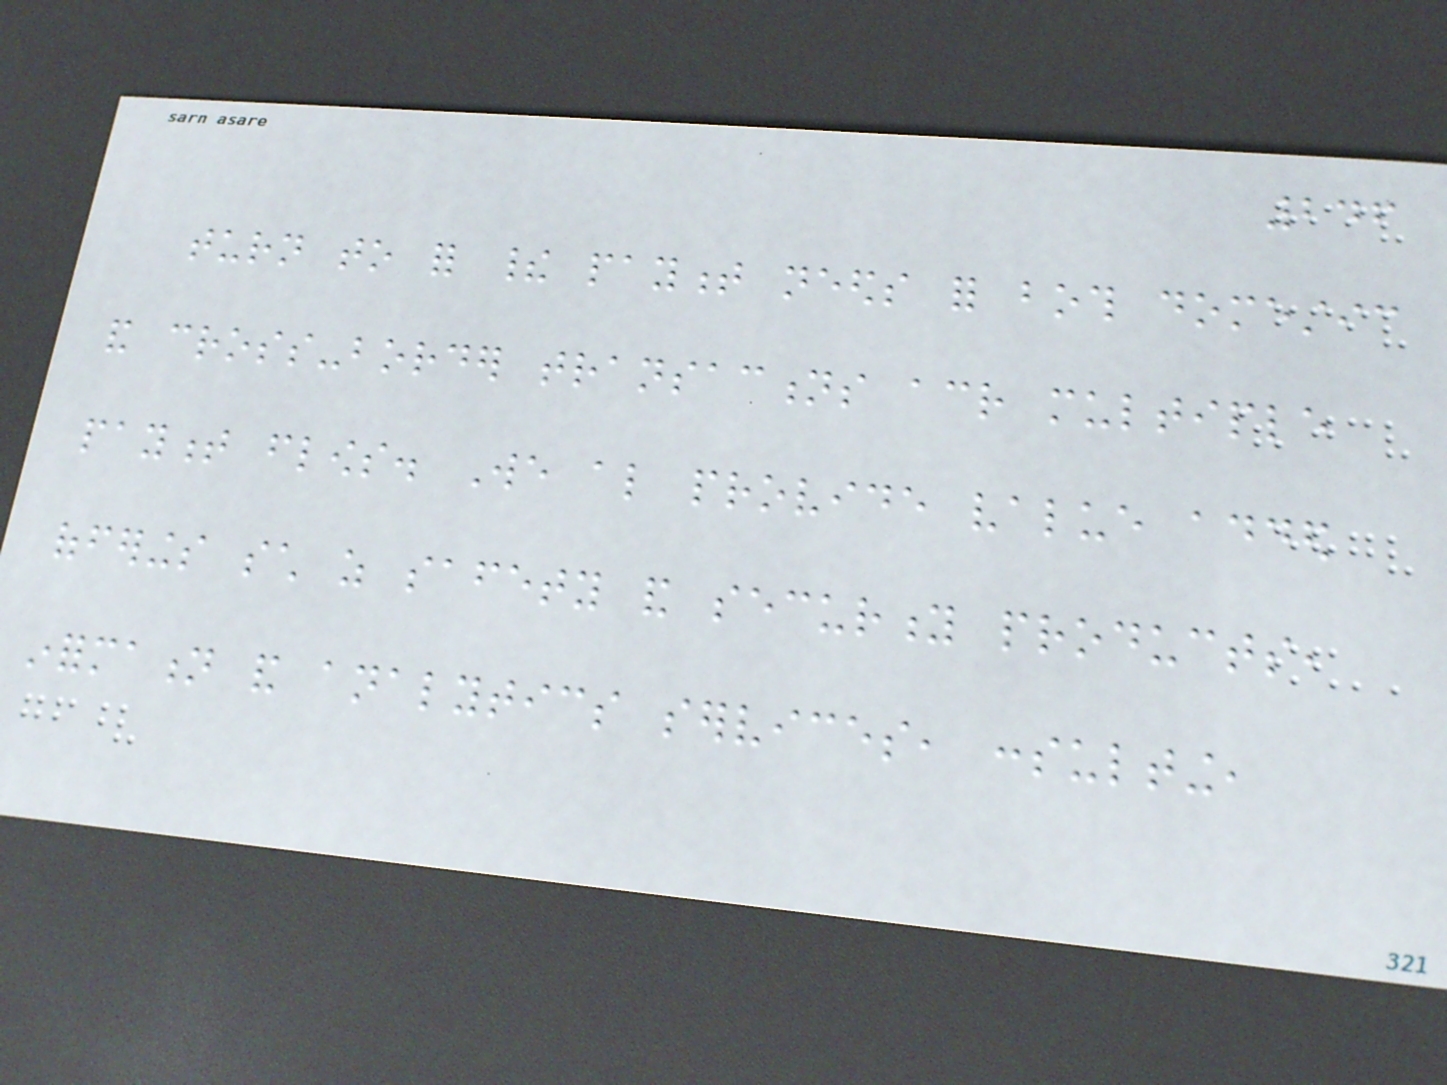246
turn to for their payment needs for both domestic
and cross-border transactions across multiple
payment flows. We also provide value added
offerings such as safety and security products,
information and analytics services, consulting,
